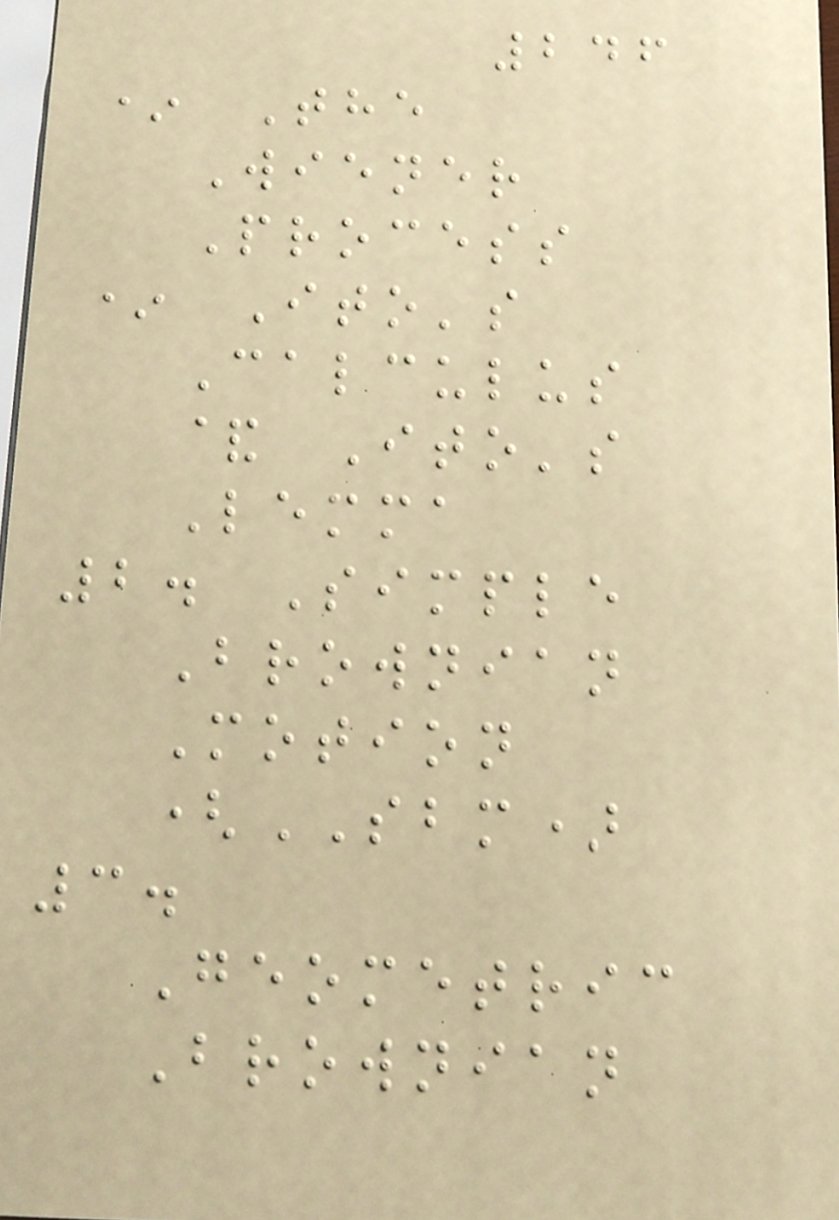246
* The
Wiener
Process
* Ito's
Calculus
& Ito's
Lemma
2. Simple
Brownian
Motion
(SBM)
3.
Geometric
Brownian
